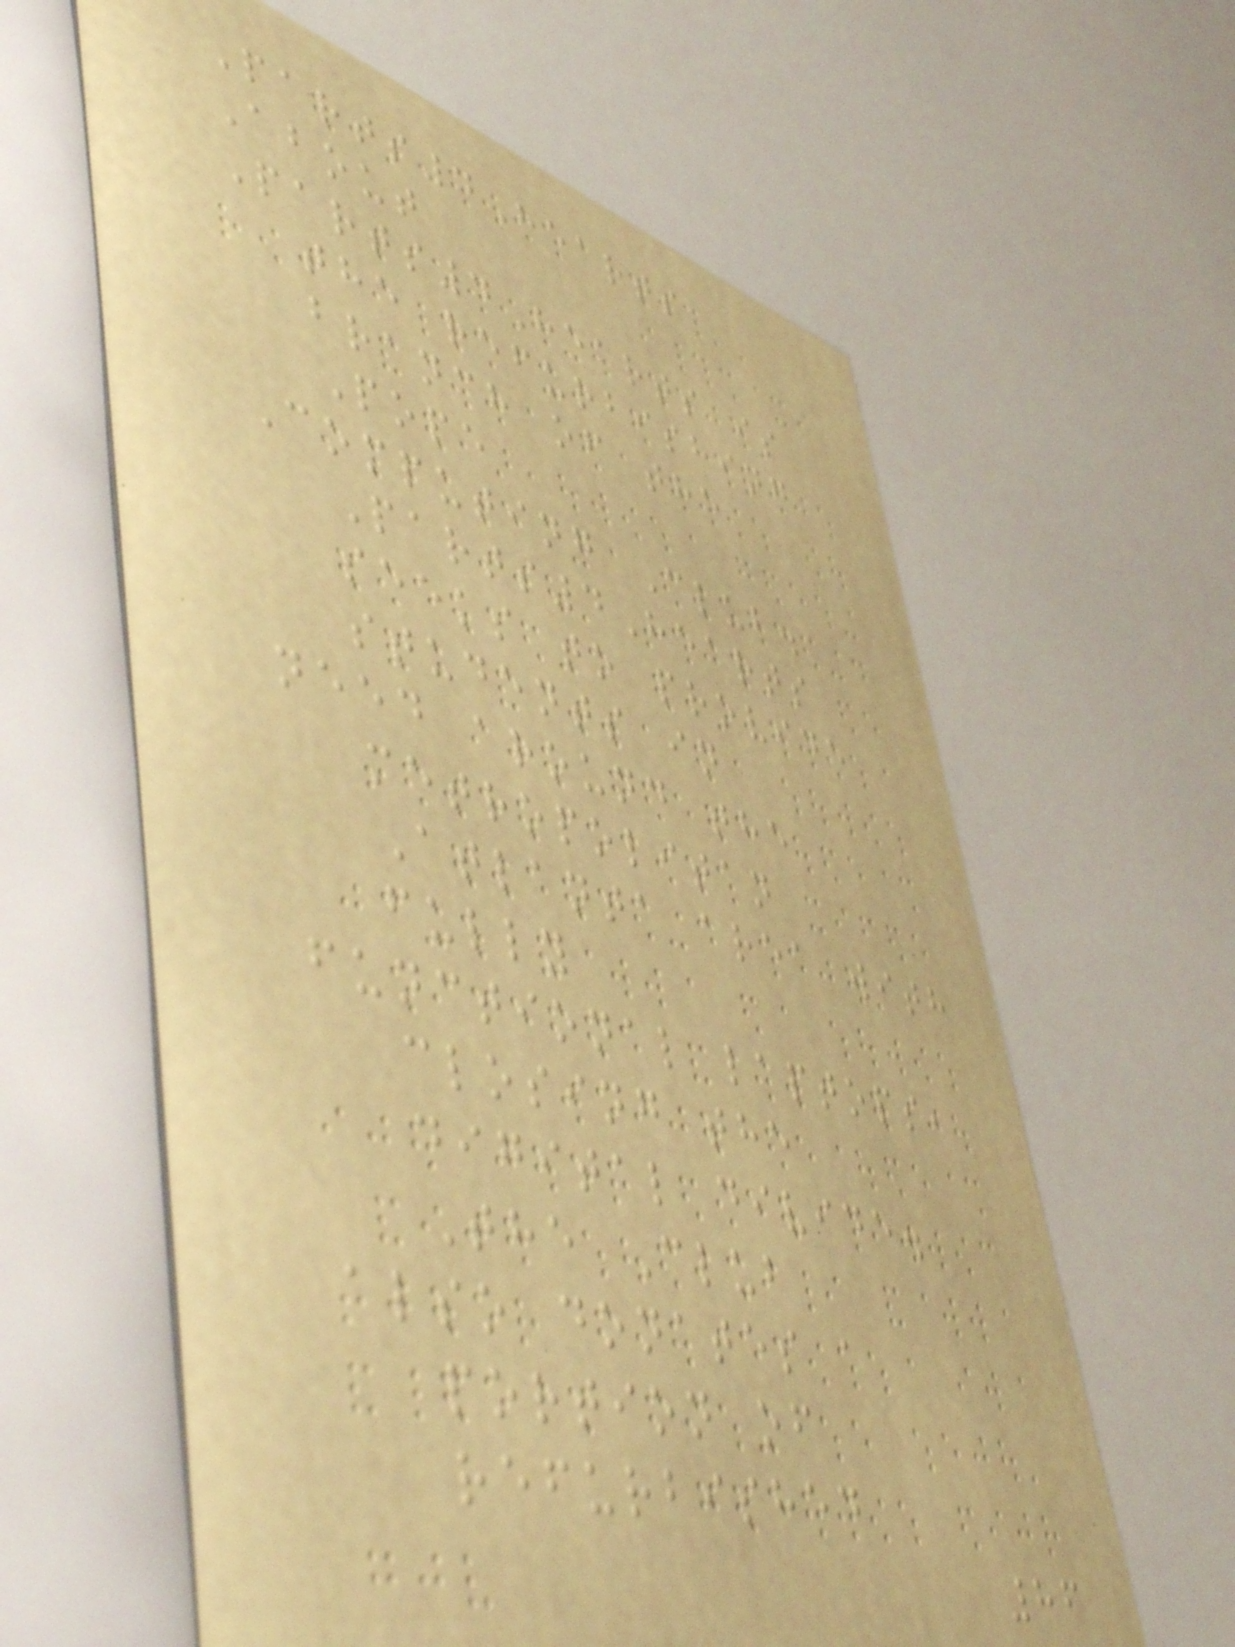Parts4Hearts
About
Parts4Hearts is
the refurbishing
branch of the
Pope
Computing Club.
Parts4Hearts
seeks to provide
students in
need around the
metropolitan
Atlanta area with
fully
functional laptops,
closing the
digital divide.
The Club
also donates a
portion of
refurbished
86
